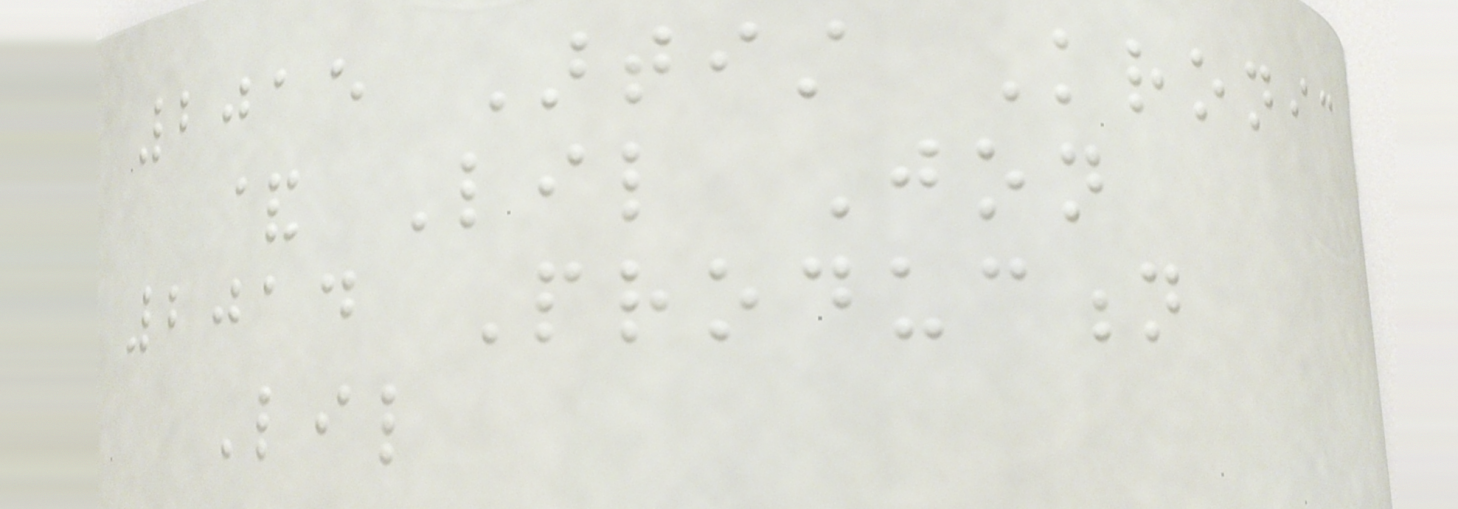2015 Artist Kronic
& Lil Jon
2014 Production
Lil
